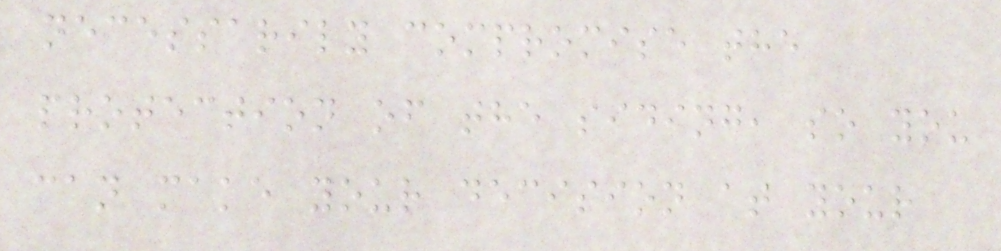necessarily compromise the
protection of the siding, so you
can make your decision at your
